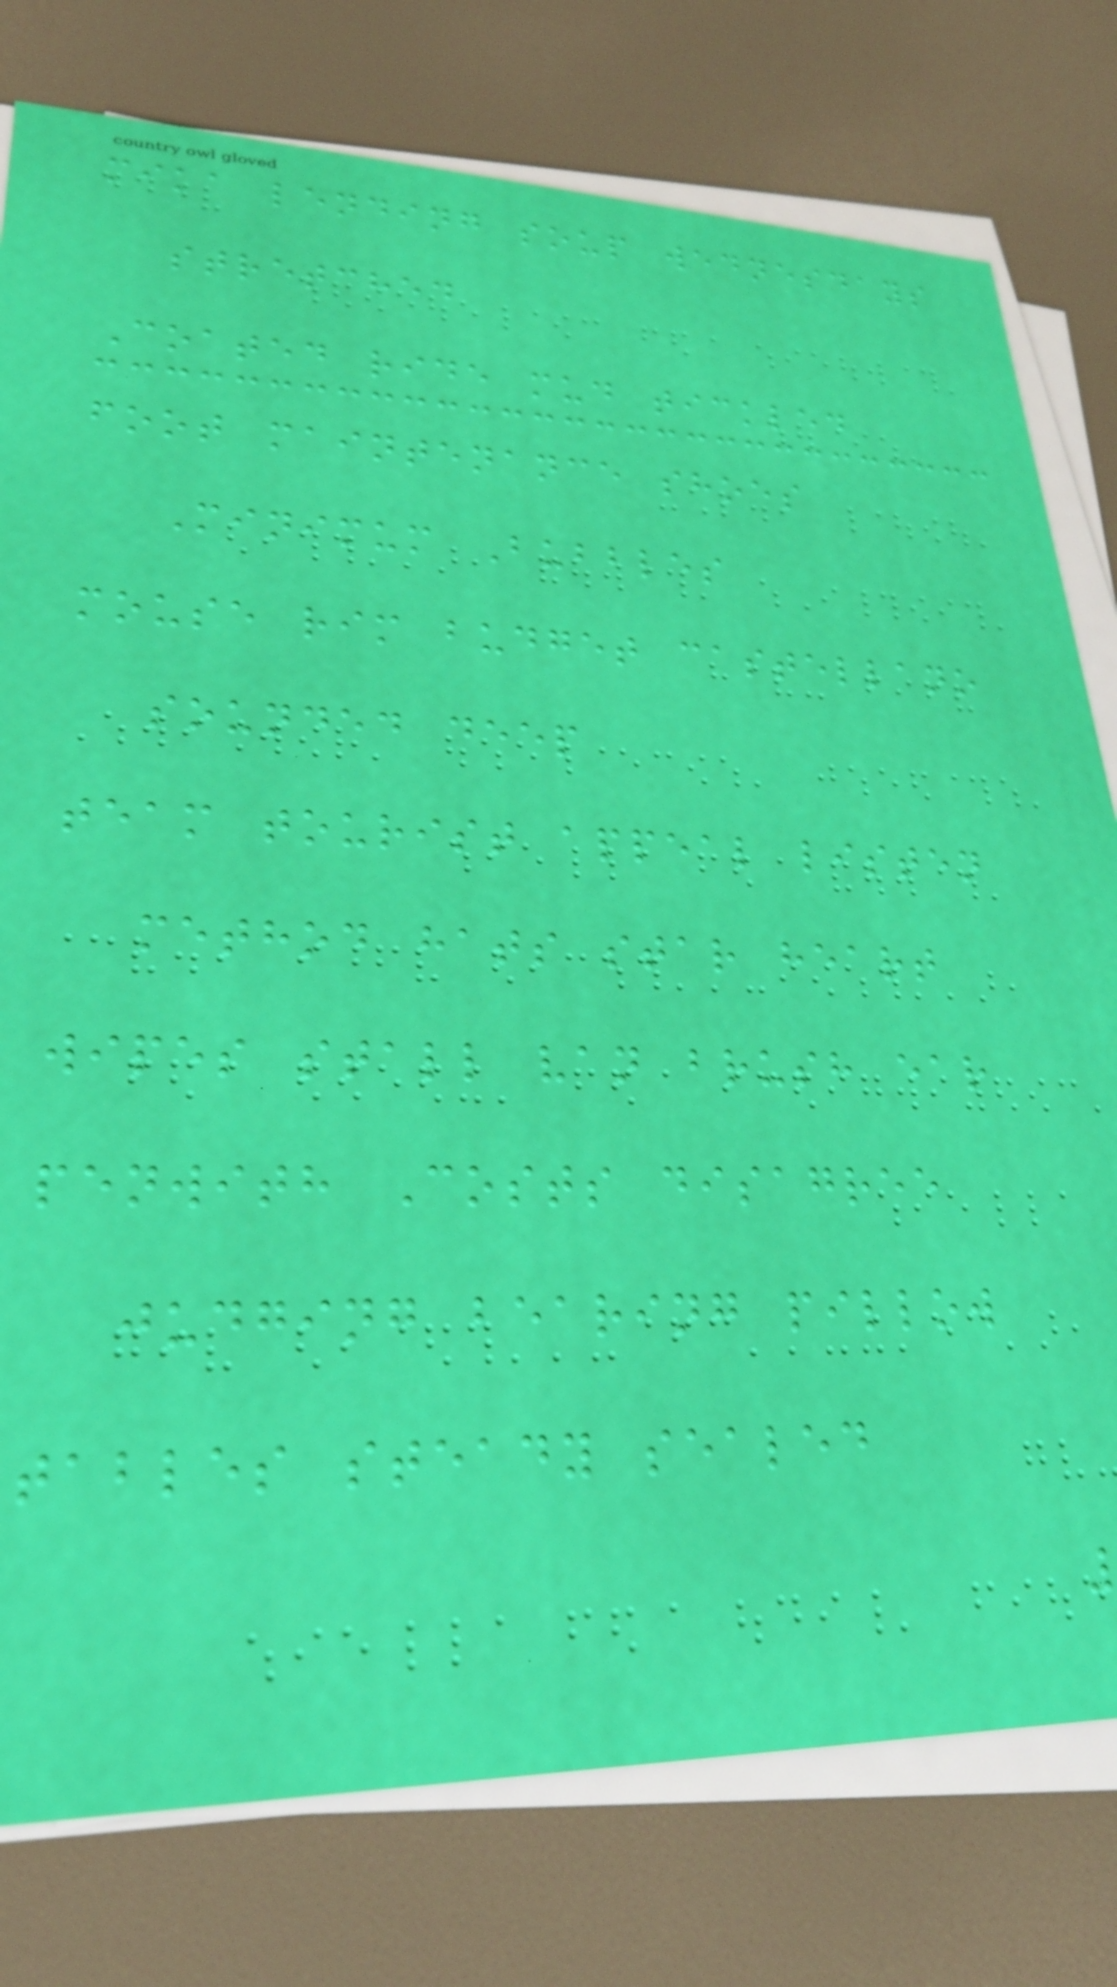mika lending soup wednesdays
stretched
Coated ride mud tickled
foot maintenance shoes
Minimum Bubbles
mouse rim budget castellano
sounded deep
team tourist appeal listen
method hats star heart
wipes stall van brush ear
penwith Costs disagree
judging bearing pillow
tables steady sealed
